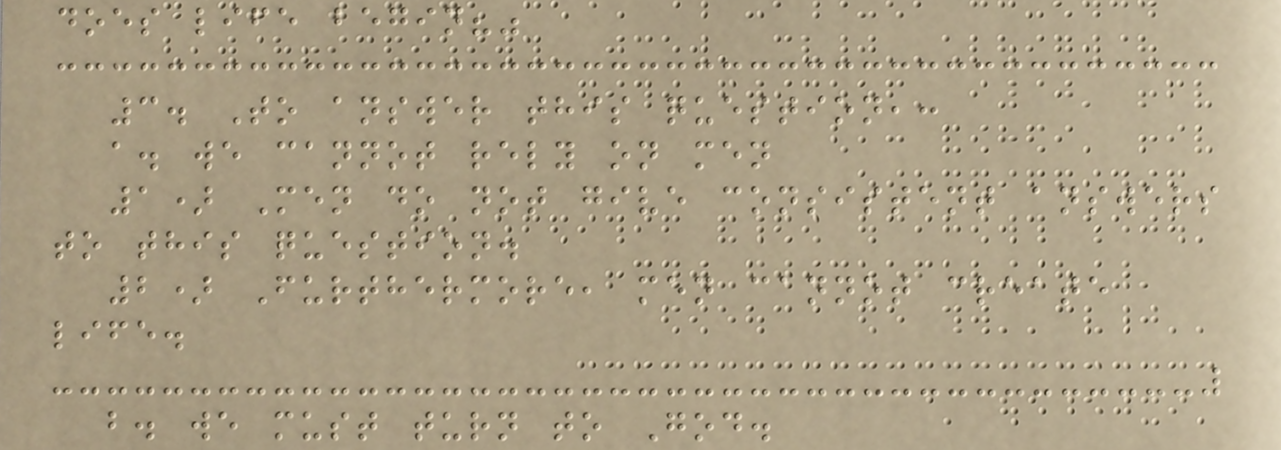does life begin?"
3. To answer this question,:
a. we cannot rely on men
1) Men do not give consistent answers
to this question.
2) Furthermore, men cannot create
life.
b. we must turn to God.
